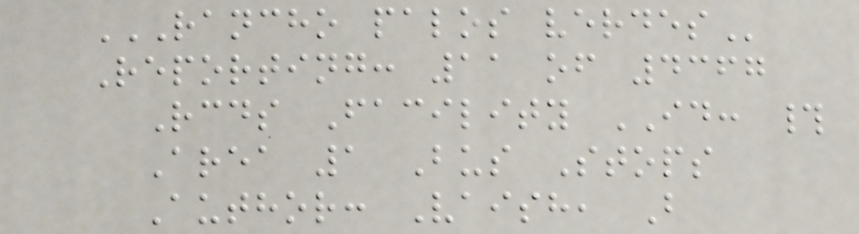RANCHO PALOS VERDES
Reporting: 11 of 4367
Rcds Facility ID: #
Area 1 Bus Stops
Author: Vaish, B
